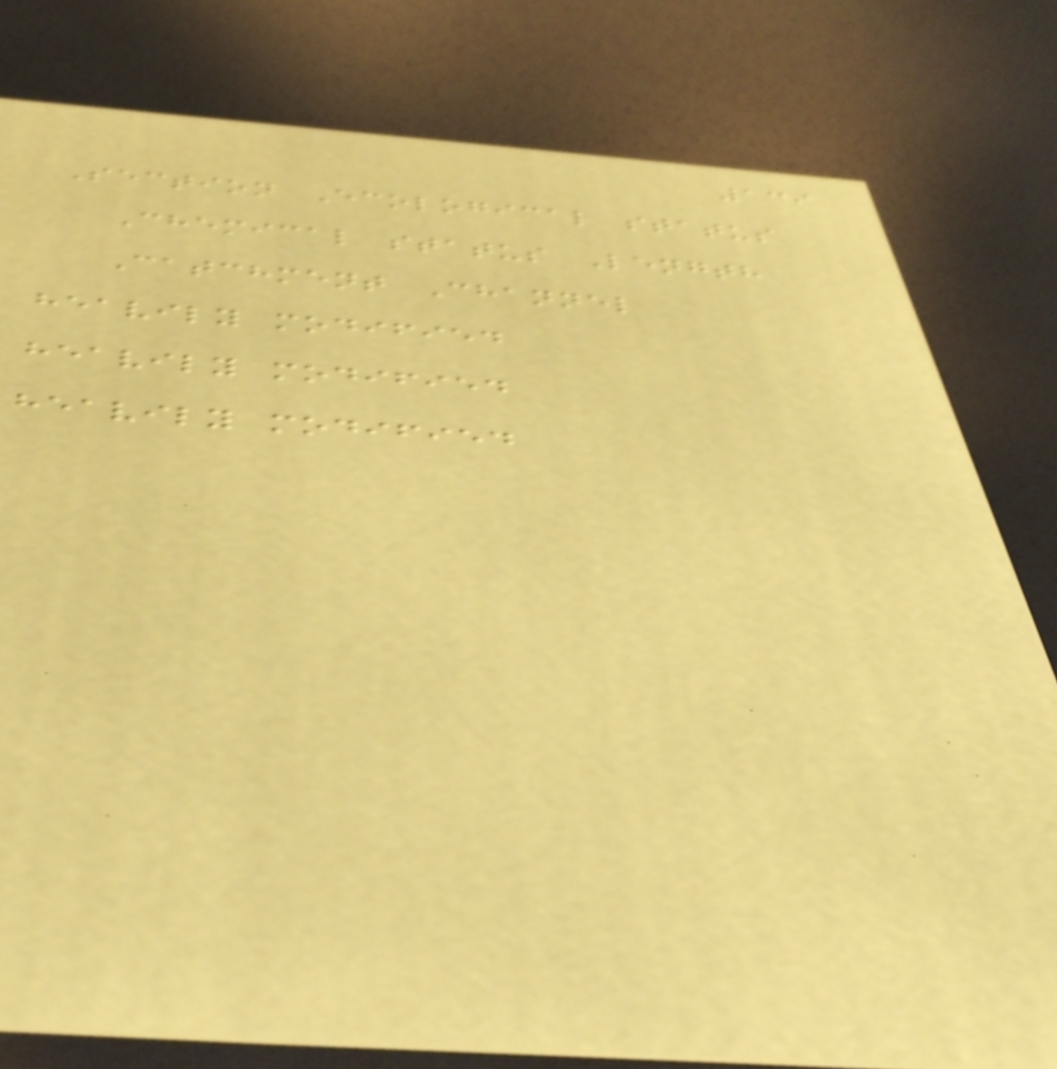139
Section Ecological status
Chemical status Length
Catchment Channel
heavily modified
heavily modified
heavily modified
